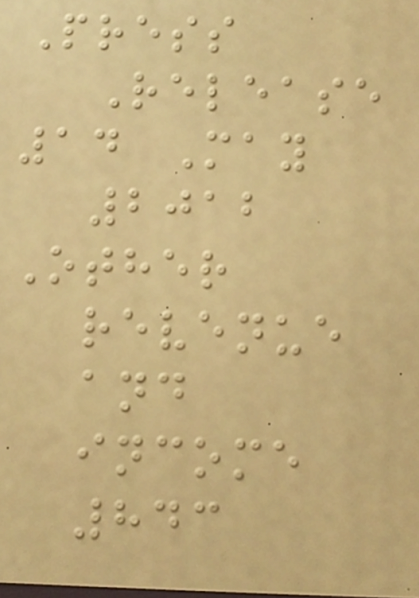Press
Release
14 May
2012
Other
revenue
and
income
843
